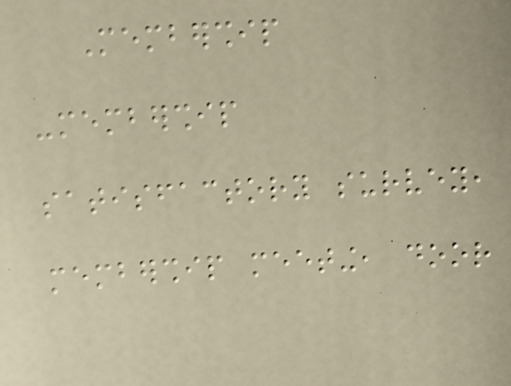Membership
-membership
satisfactory survey,
membership meeting, door
